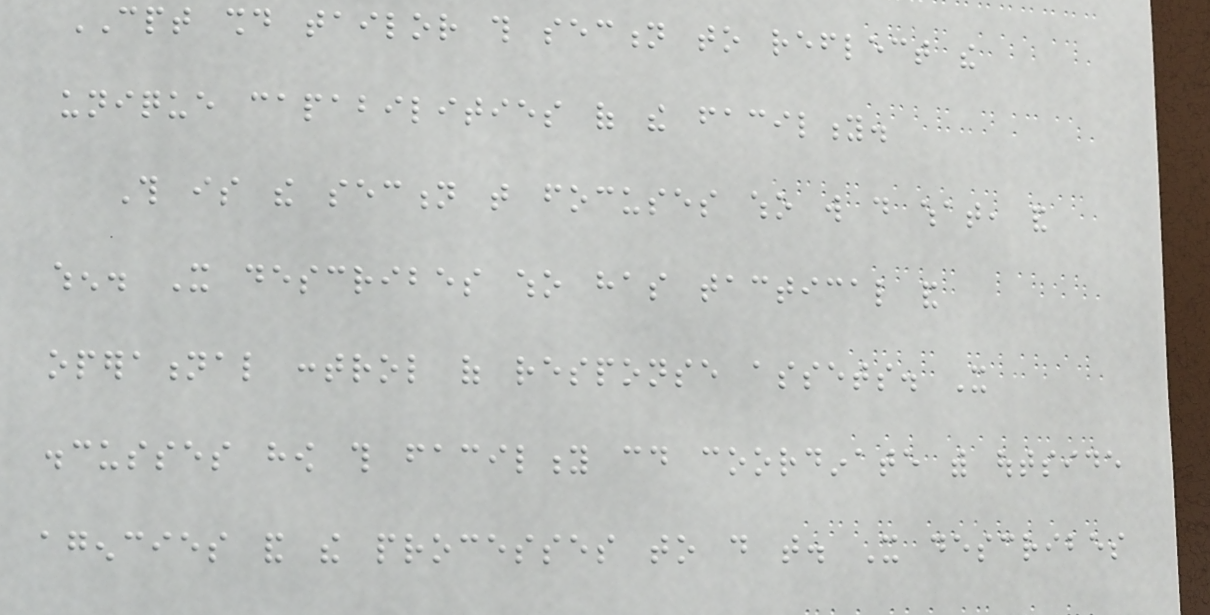CPT should tailor this section to reflect the
unique capabilities of the facility.
This is the section that focuses who will do what, and
when. It describes who has tactical and
operational control of response assets. It
discusses how this facility could coordinate with outside
agencies and the processes to do that. It describes
